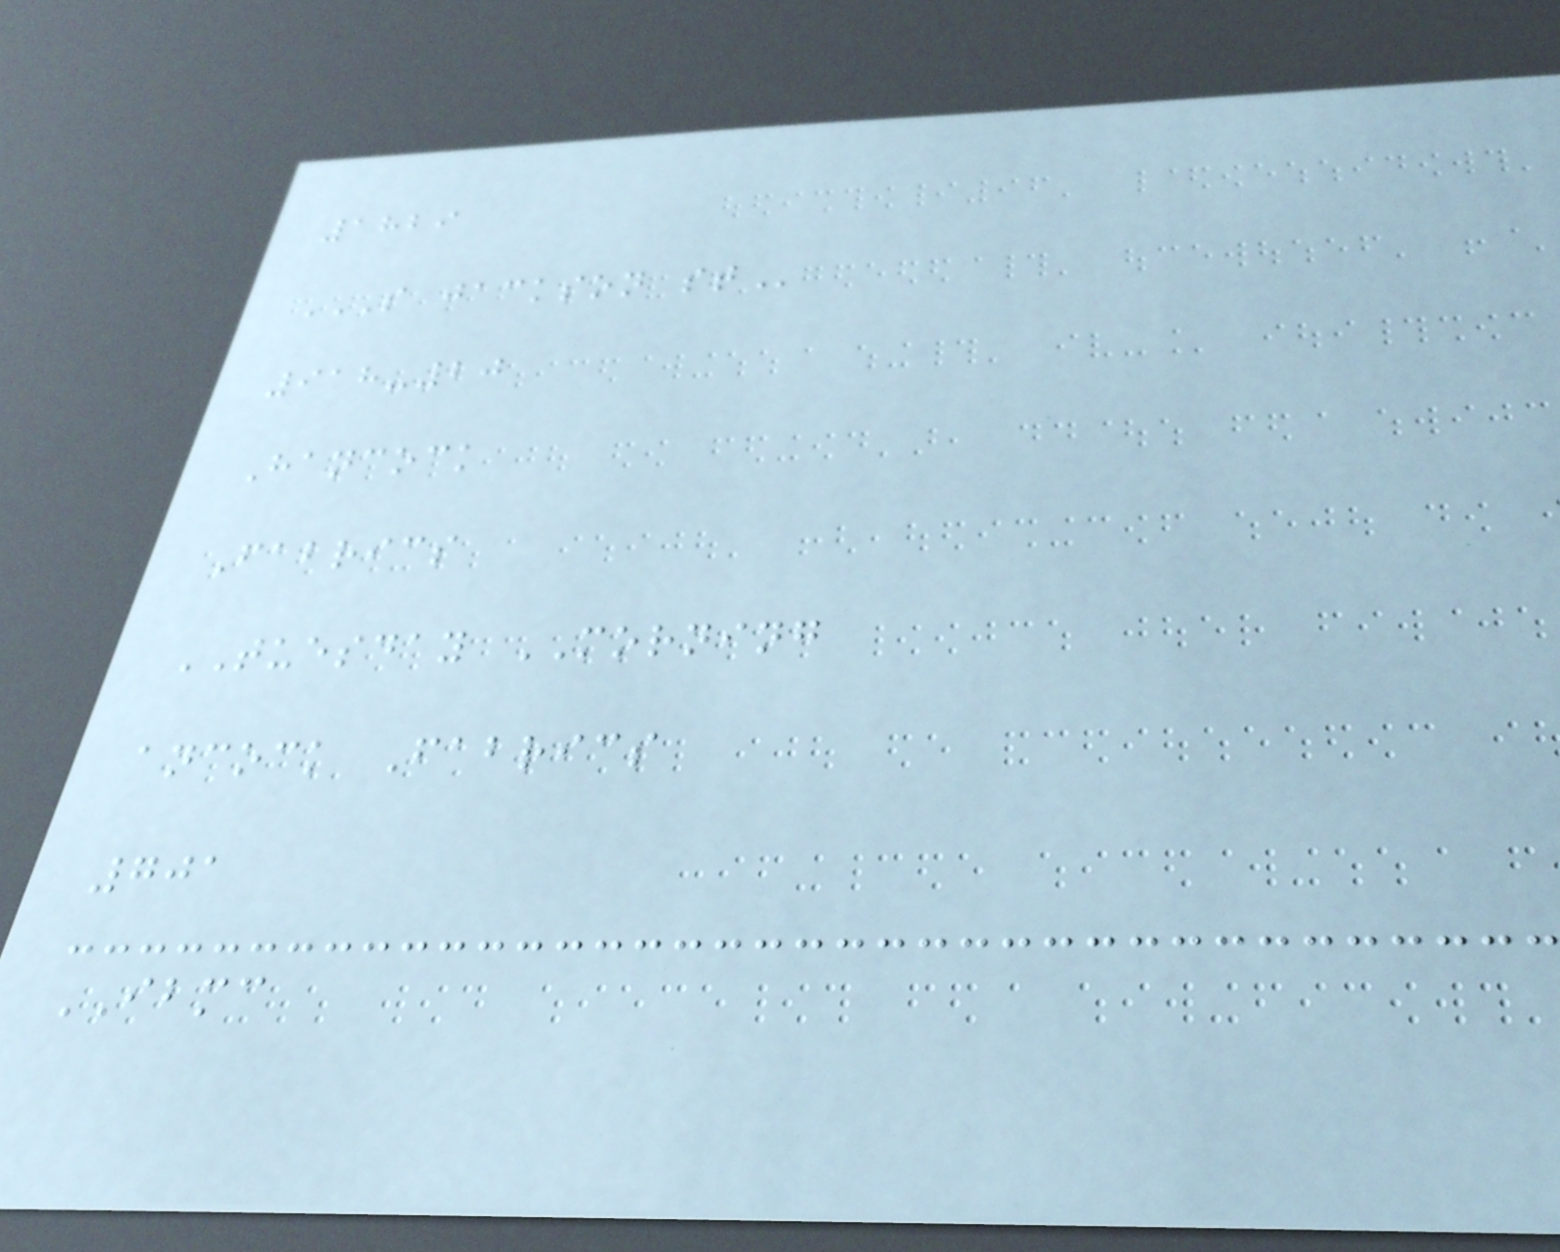1829
S JACKSON ST
918-20
Hancock
Fabrics
TUESDAY MORNING
ancock Fabrics
701
IBMC
